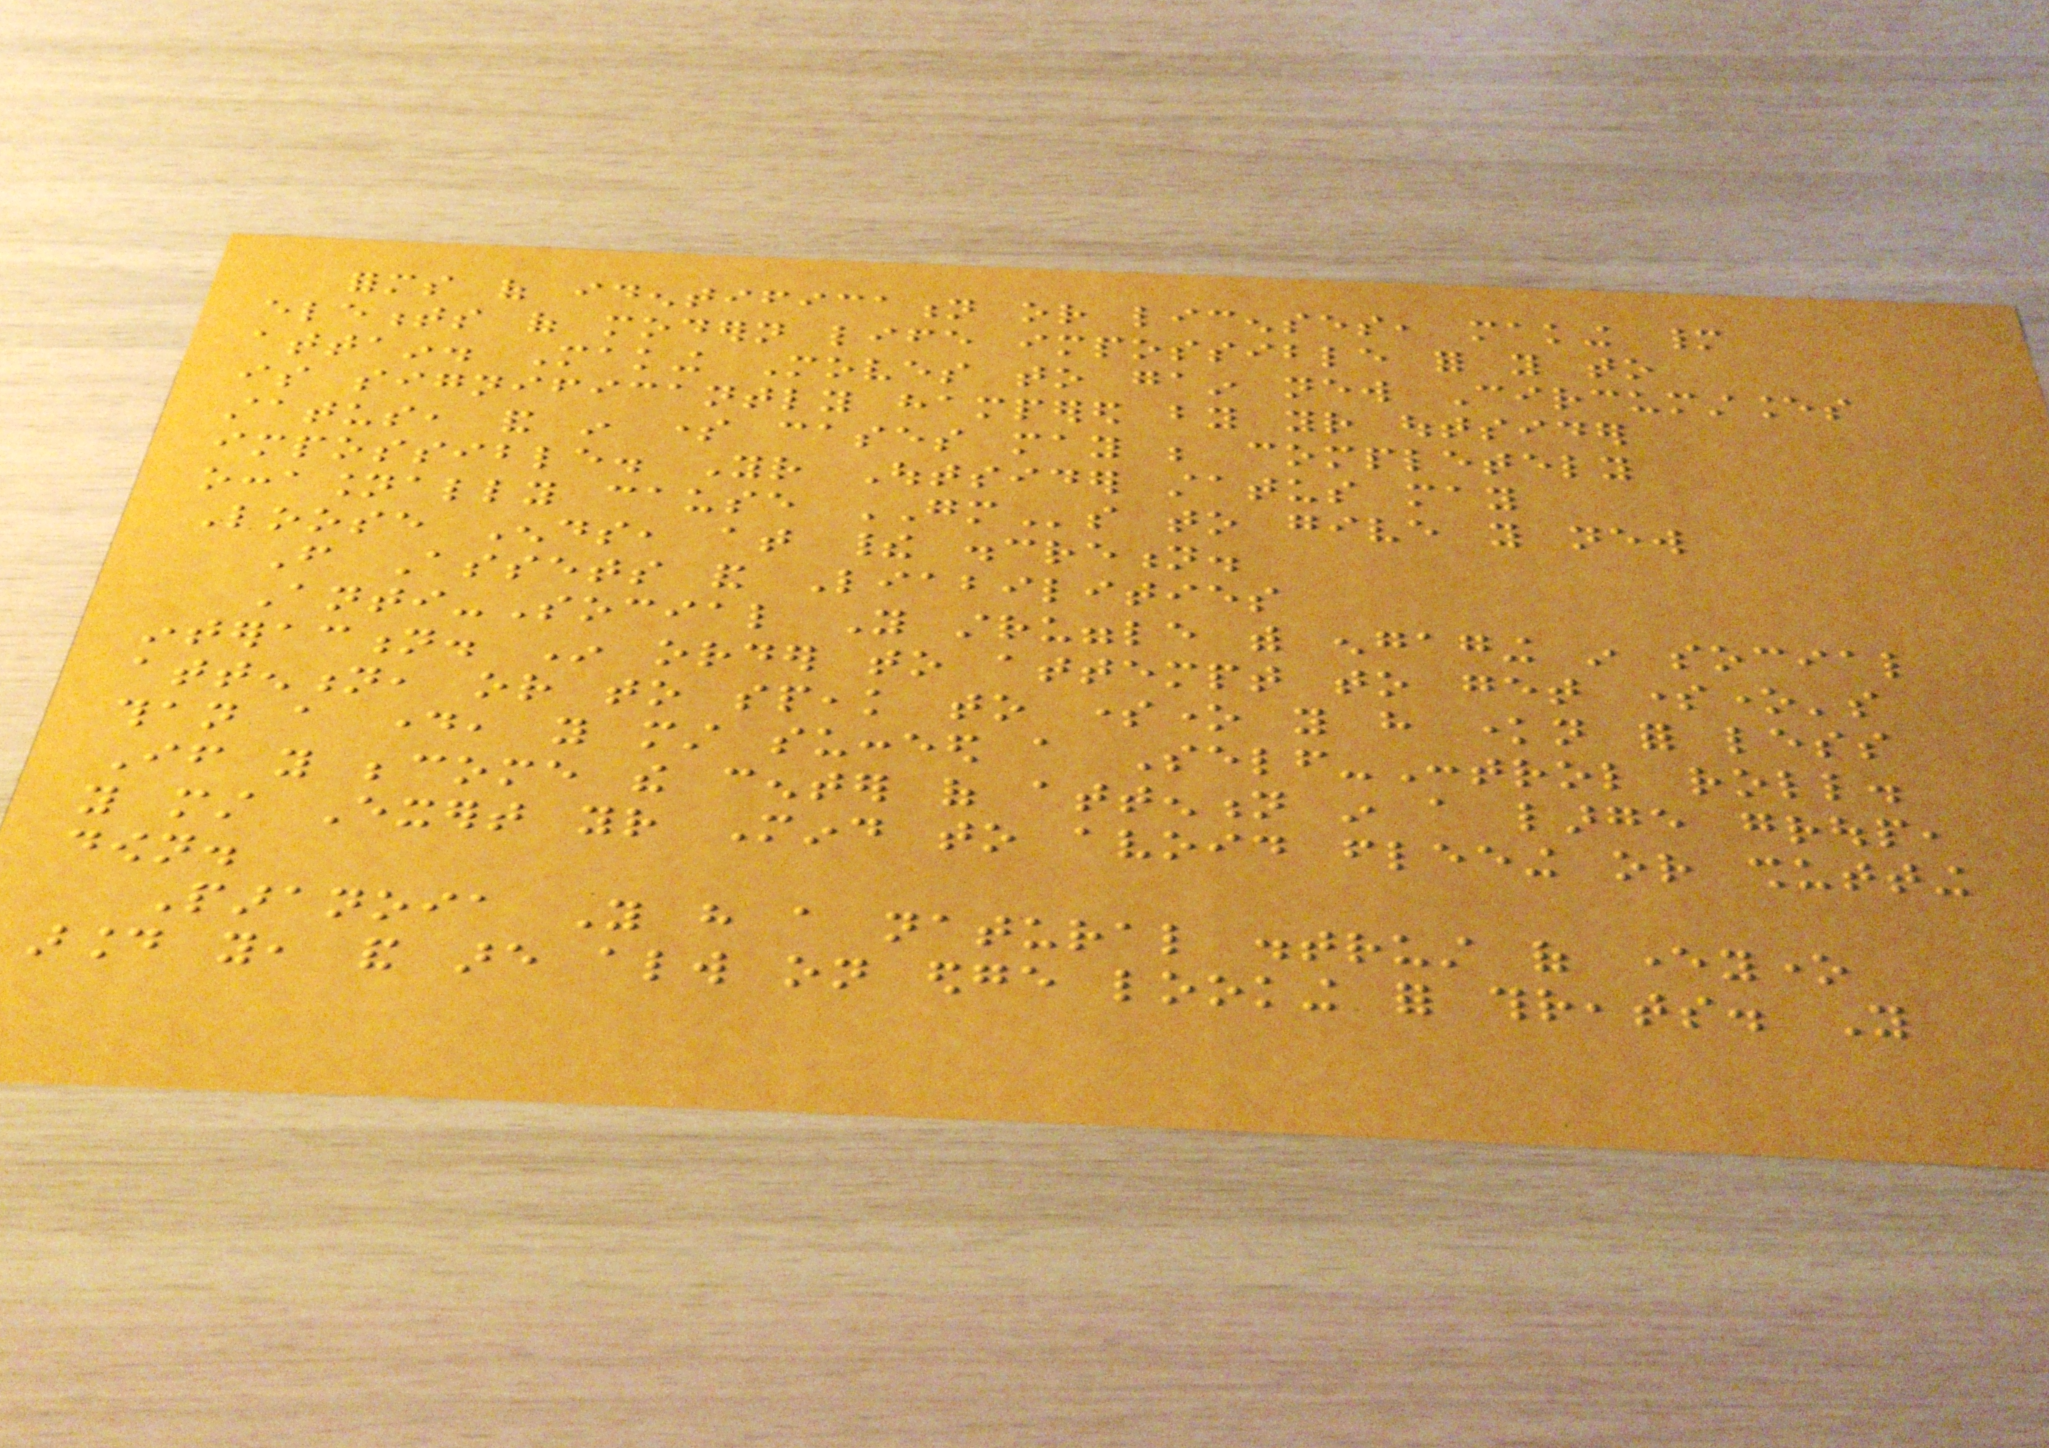forms of identification or licenses, making many
elements of modern life impossible for you to
attain. Making Moves to gain new Circumstances
is significantly hampered by your outsider
status, and in some cases may be completely
impossible. Your Outsider status may
occasionally cause GMs to give you new
Loose Ends, at their discretion.
From Assets and Liabilities
Anti-Social You struggle with engaging in social
interaction. In order to attempt to get someone's
attention, or to speak to someone you have known for less
than a day, you must succeed a Self-Control roll.
If you become the center of attention in a large group,
you must Exert your Mind to avoid fleeing or shutting
down.
Paranoia You have a natural distrust of everyone
around you, and are always on edge looking for threats. You
